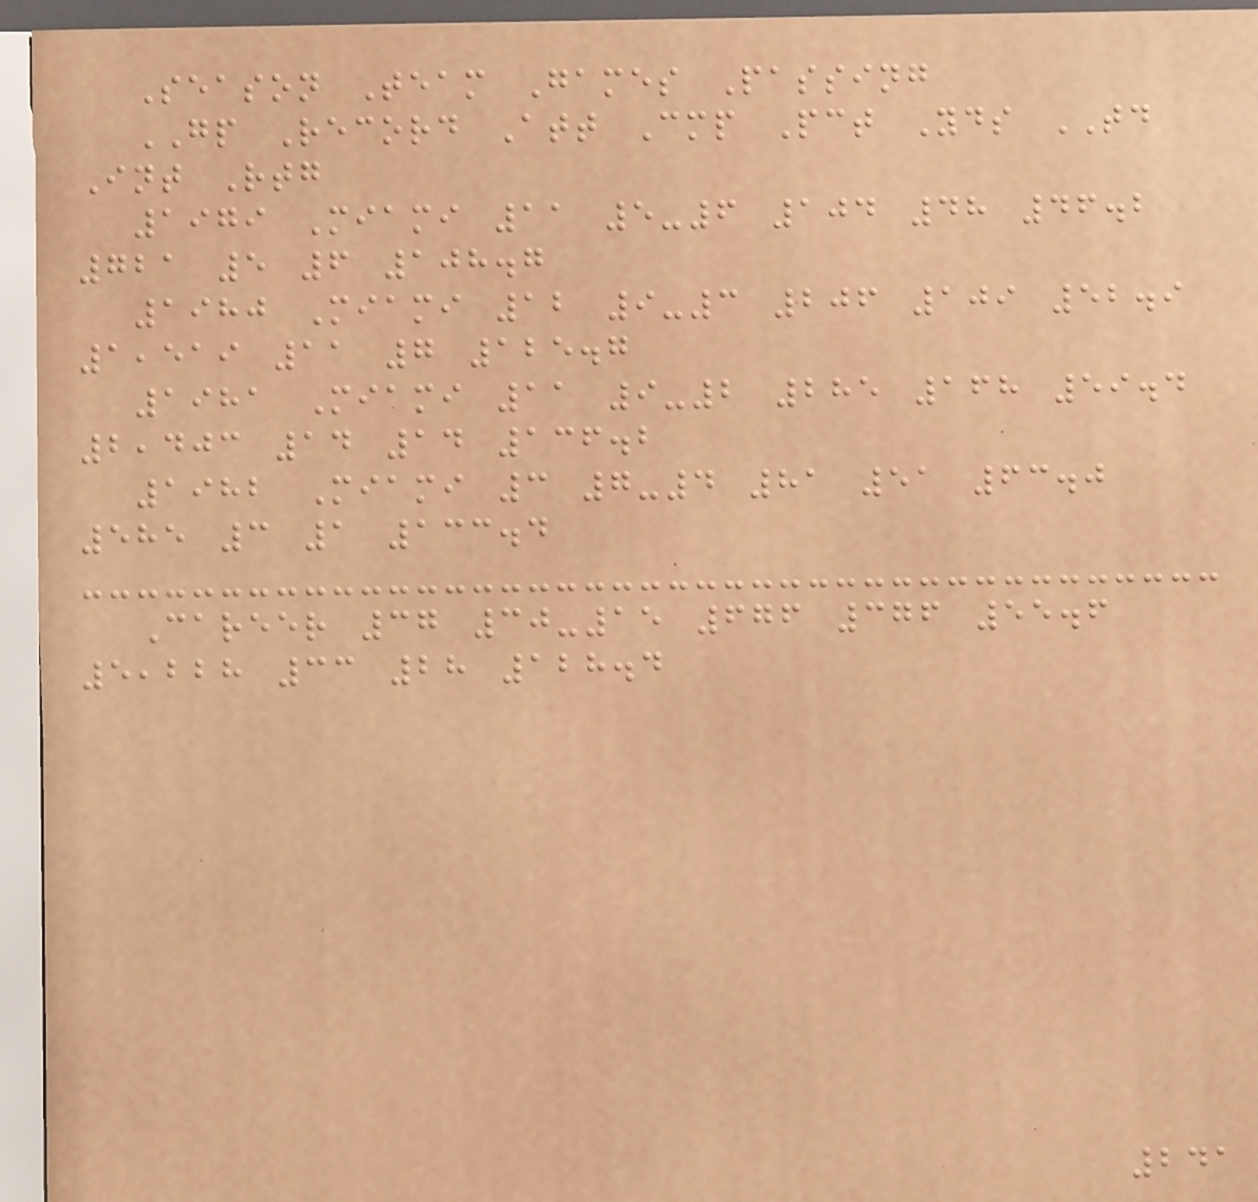Season Team Games Passing
GP Record Att Cmp Pct Yds TD
Int Rtg
1979 Miami 11 5-6 104 48 46.2
721 5 6 108.7
1980 Miami 12 9-3 206 109 52.9
1,519 11 7 125.7
1981 Miami 11 9-2 285 168 59.4
2,403 14 14 136.2
1982 Miami 3 7-4 81 51 63.0
585 3 1 133.4
Career 37 30-15 676 376 55.6
5,228 33 28 128.4
241
